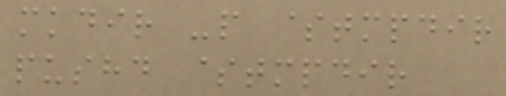mkdir -p $tmpdir
pushd $tmpdir
